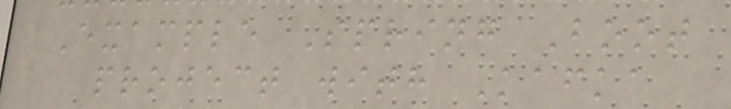Example Spring Boot
project with Kafka
